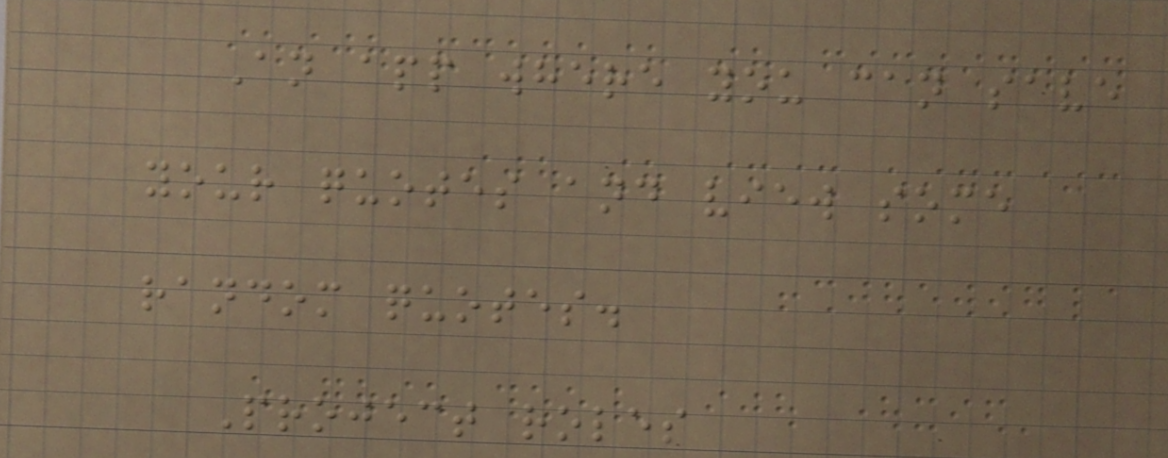An app where you can save
your quotes and view some
random quotes.
Project roles
